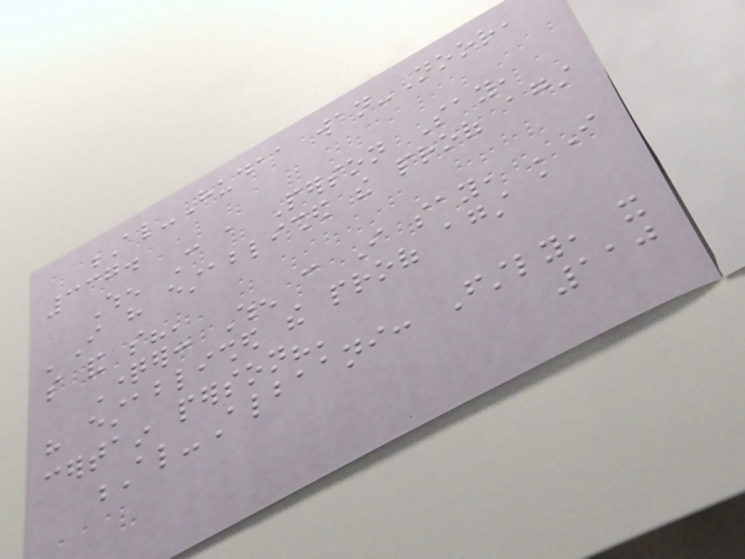Al-Hudaa wan-Noor,
337.
When Can a Person Say,
'I have established the proof against
so and so?'
Questioner: When can I say, 'I
have established the proof against a
certain person?'
Al-Albaani: Firstly, it
110
